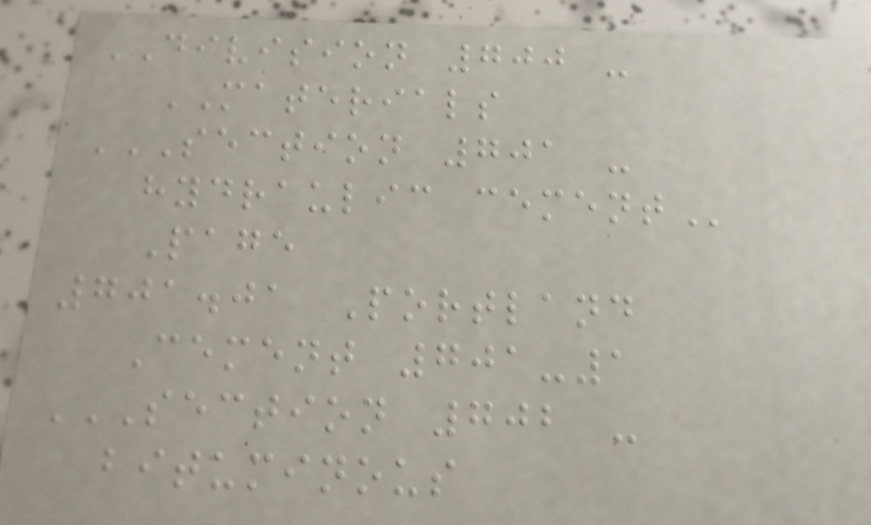DIVISION 700 -
MATERIALS
SECTION 701 -
HYDRAULIC CEMENT
Page
701.01 Portland
Cement 701-1
SECTION 702 -
BITUMINOUS
